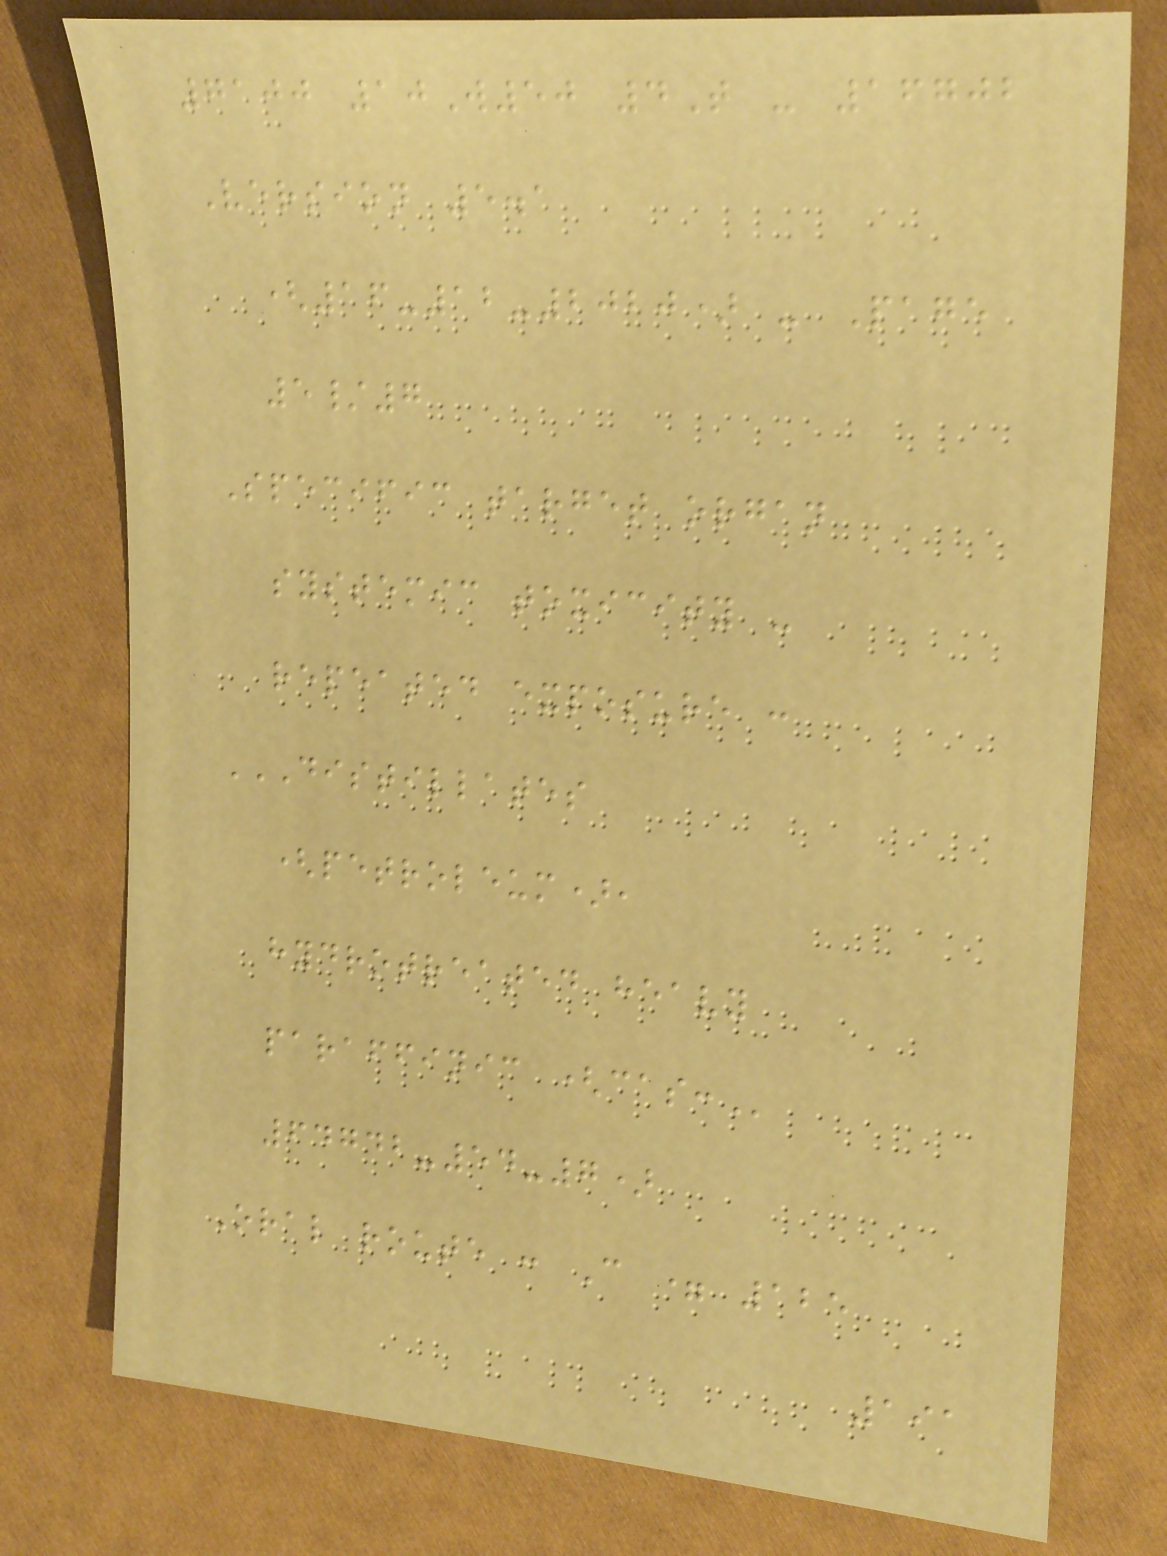7100 10W50 4T - 16702
Version 5.1
(16-12-2020) - Page
5/7
Specific target organ
systemic toxicity -
repeated exposure :
DISTILLATES
(PETROLEUM),
HYDROTREATED HEAVY
PARAFFINIC (CAS:
64742-54-7)
Oral route : C = 125
191
